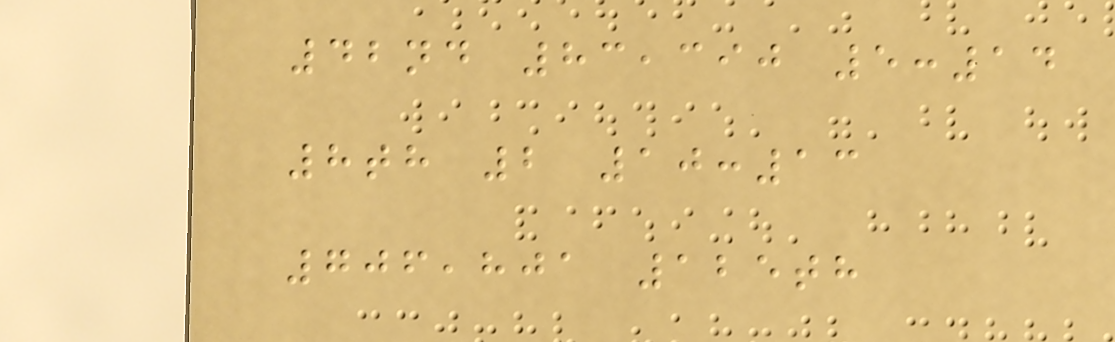42nd 83,390 5:14
8th 2 10:13
706,801 125th
